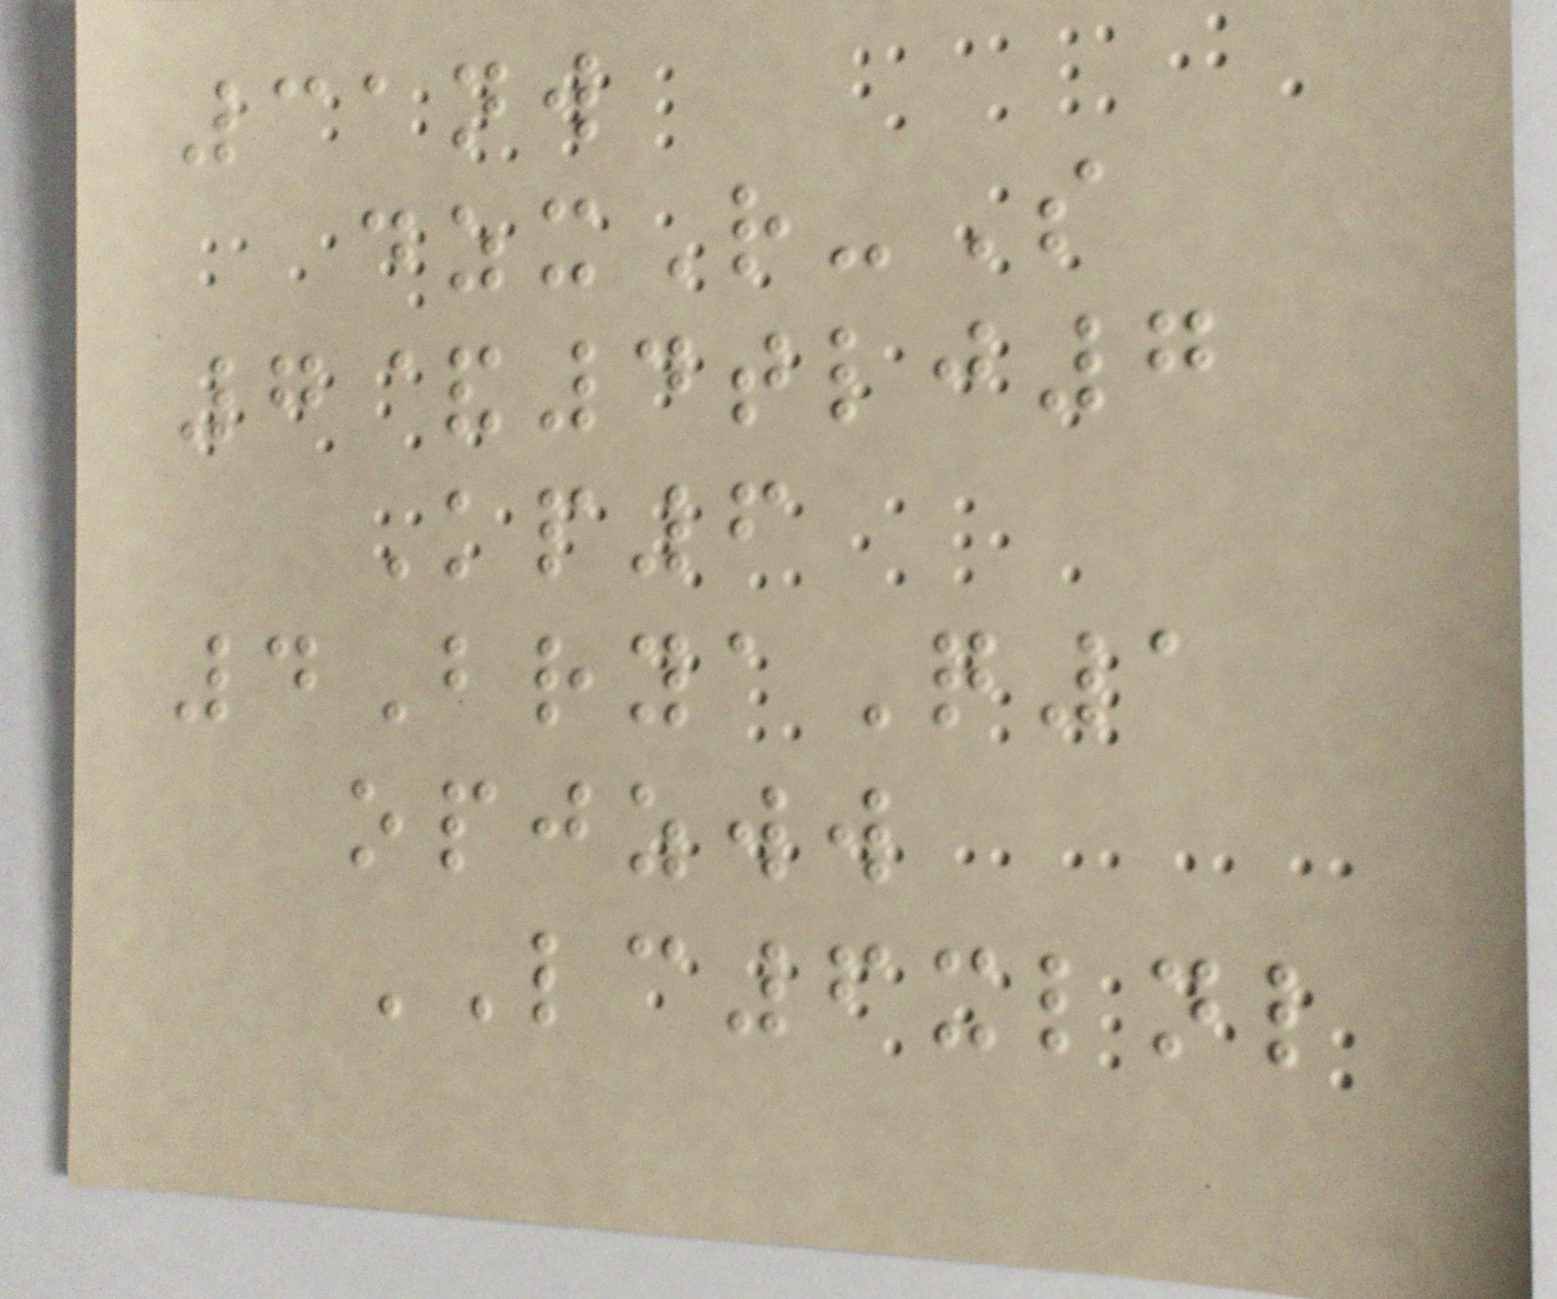31nw
dzxR-S
7&4tlj7
Kp6
4BryaQ1
opjzww
LC6xlnl
